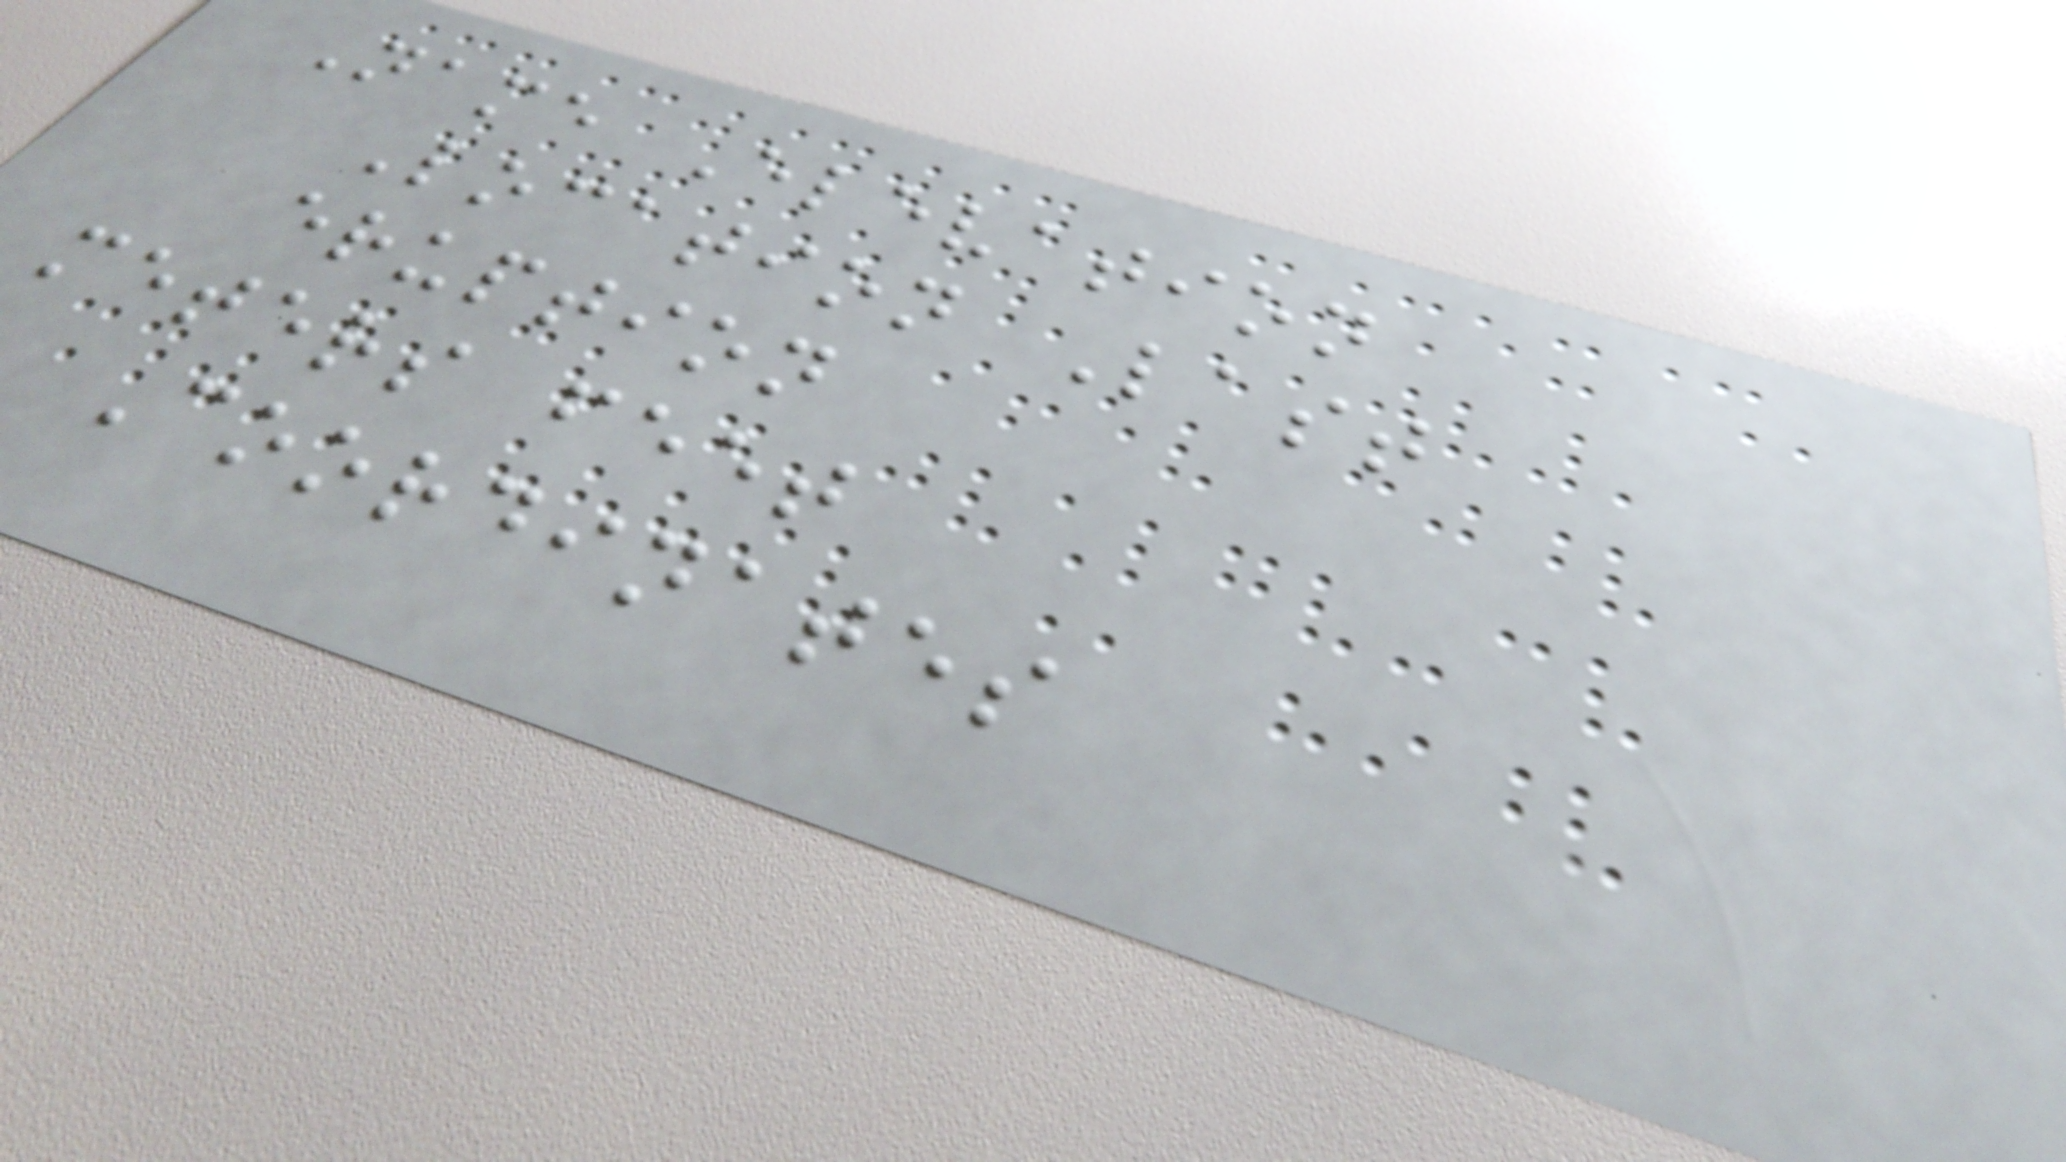Name Elevation
Location Last
eruption
meters feet
Coordinates
